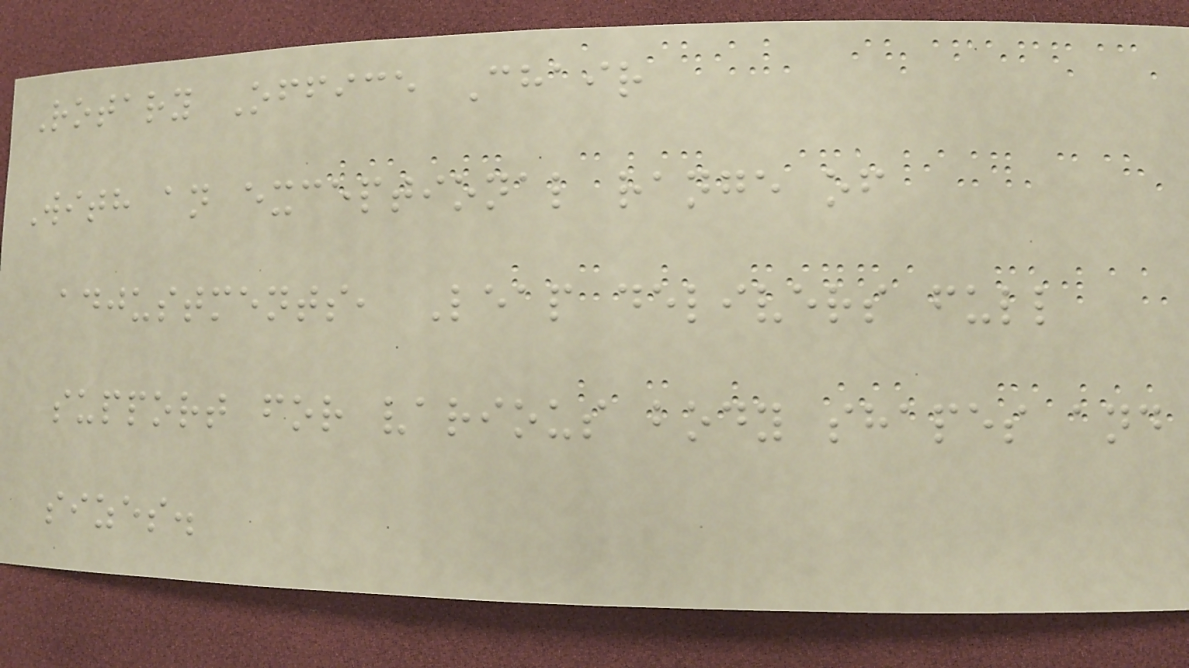Rotary Office Chair
With an exceptional range of
adjustments, Leap delivers full
support for various body shapes and
sizes.
